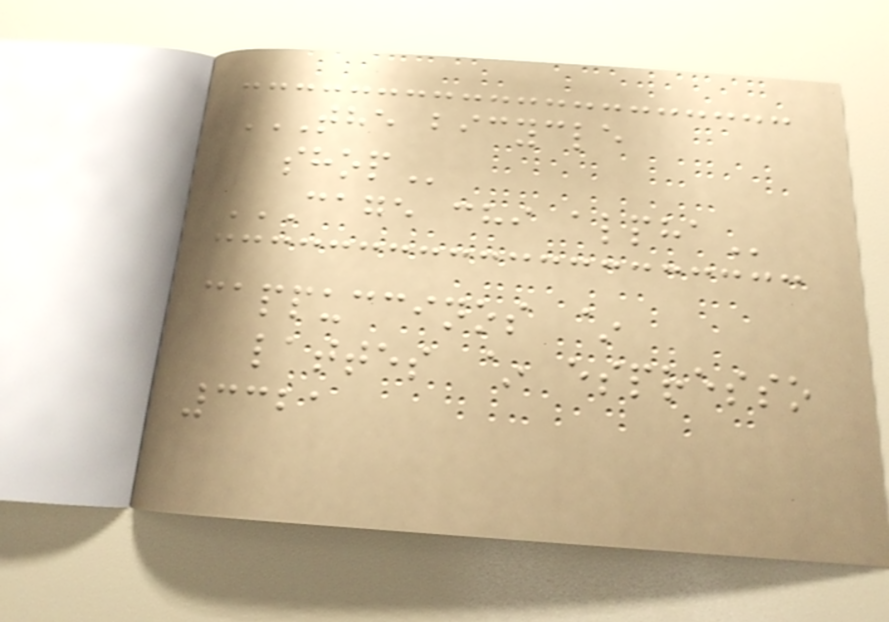THE BICYCLE
SHOP
CAGE CHI ALPHA
cappuccinos ~
lattes ~ espresso
3321
